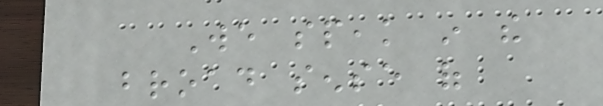We speak in the
broad sense of
